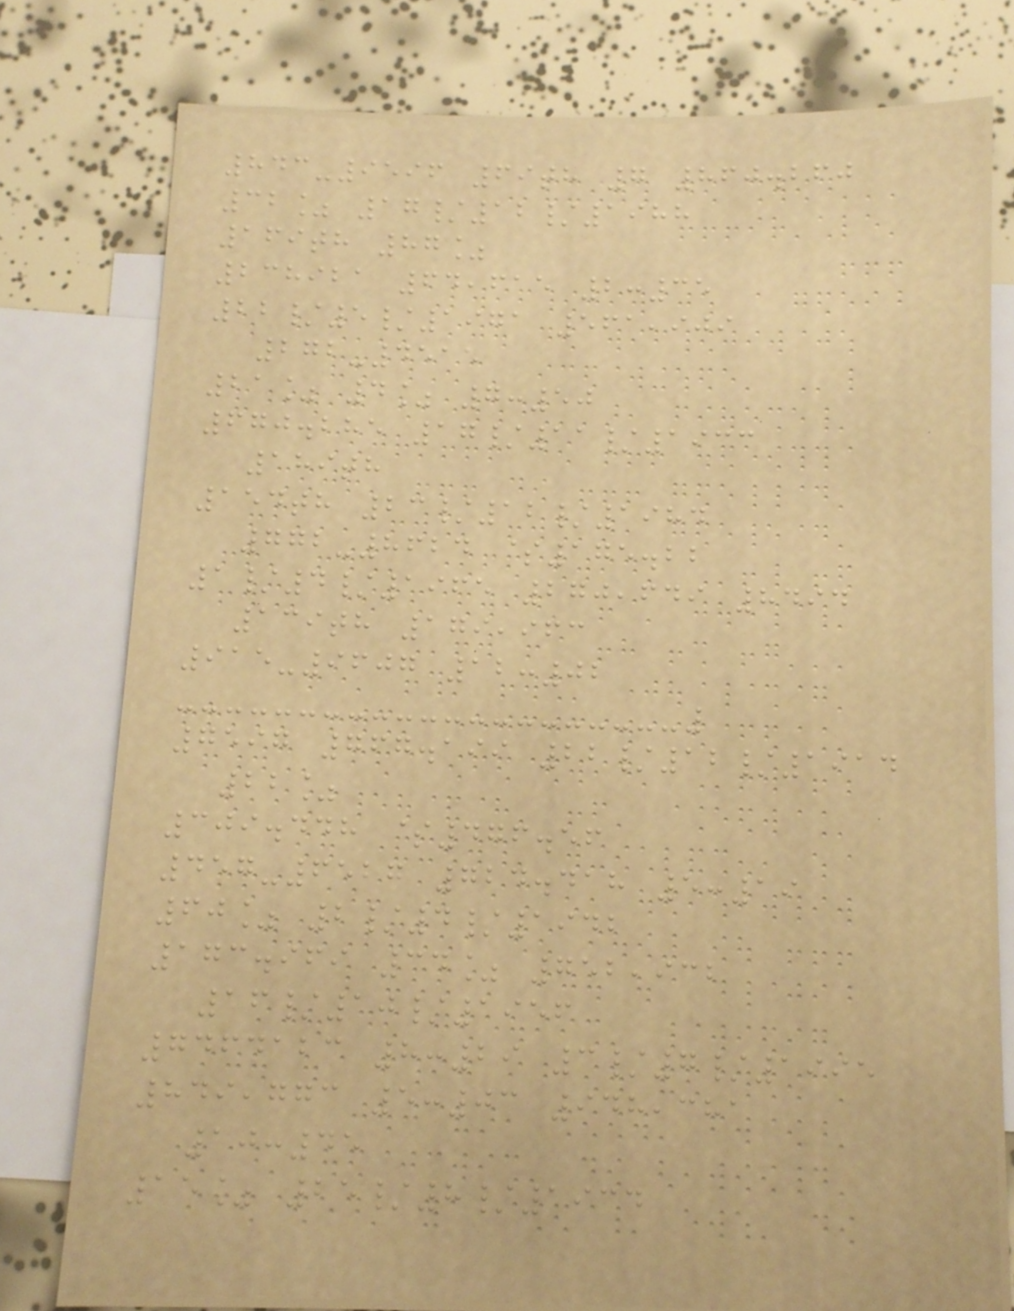843-9596 69th 7 860.260
32% 17/12/1988
169th 87%
238921 64,615 2:35
22/5/1971 561,909
272-4515
21% 4% 7:50
670.285 17/11/1933
189th
154th 23/12/1984
772-8624 $175.22
1/4/1965 270,649 8494
139th 179,963
915-9607 12:02
7597 767.199 22/12/1914
22%
309.448 $476.56
457-6527 724.418 5:19
60% 2/4/1942
173.969 34% 752,932
16/10/1956
7464123 8:29 3/7/1995
849,773 5:03 948,381
10:45
15% 25/8/1934
